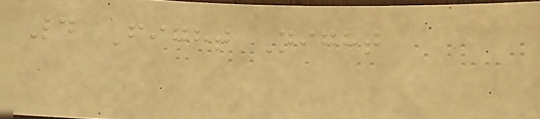4 Fight Night
